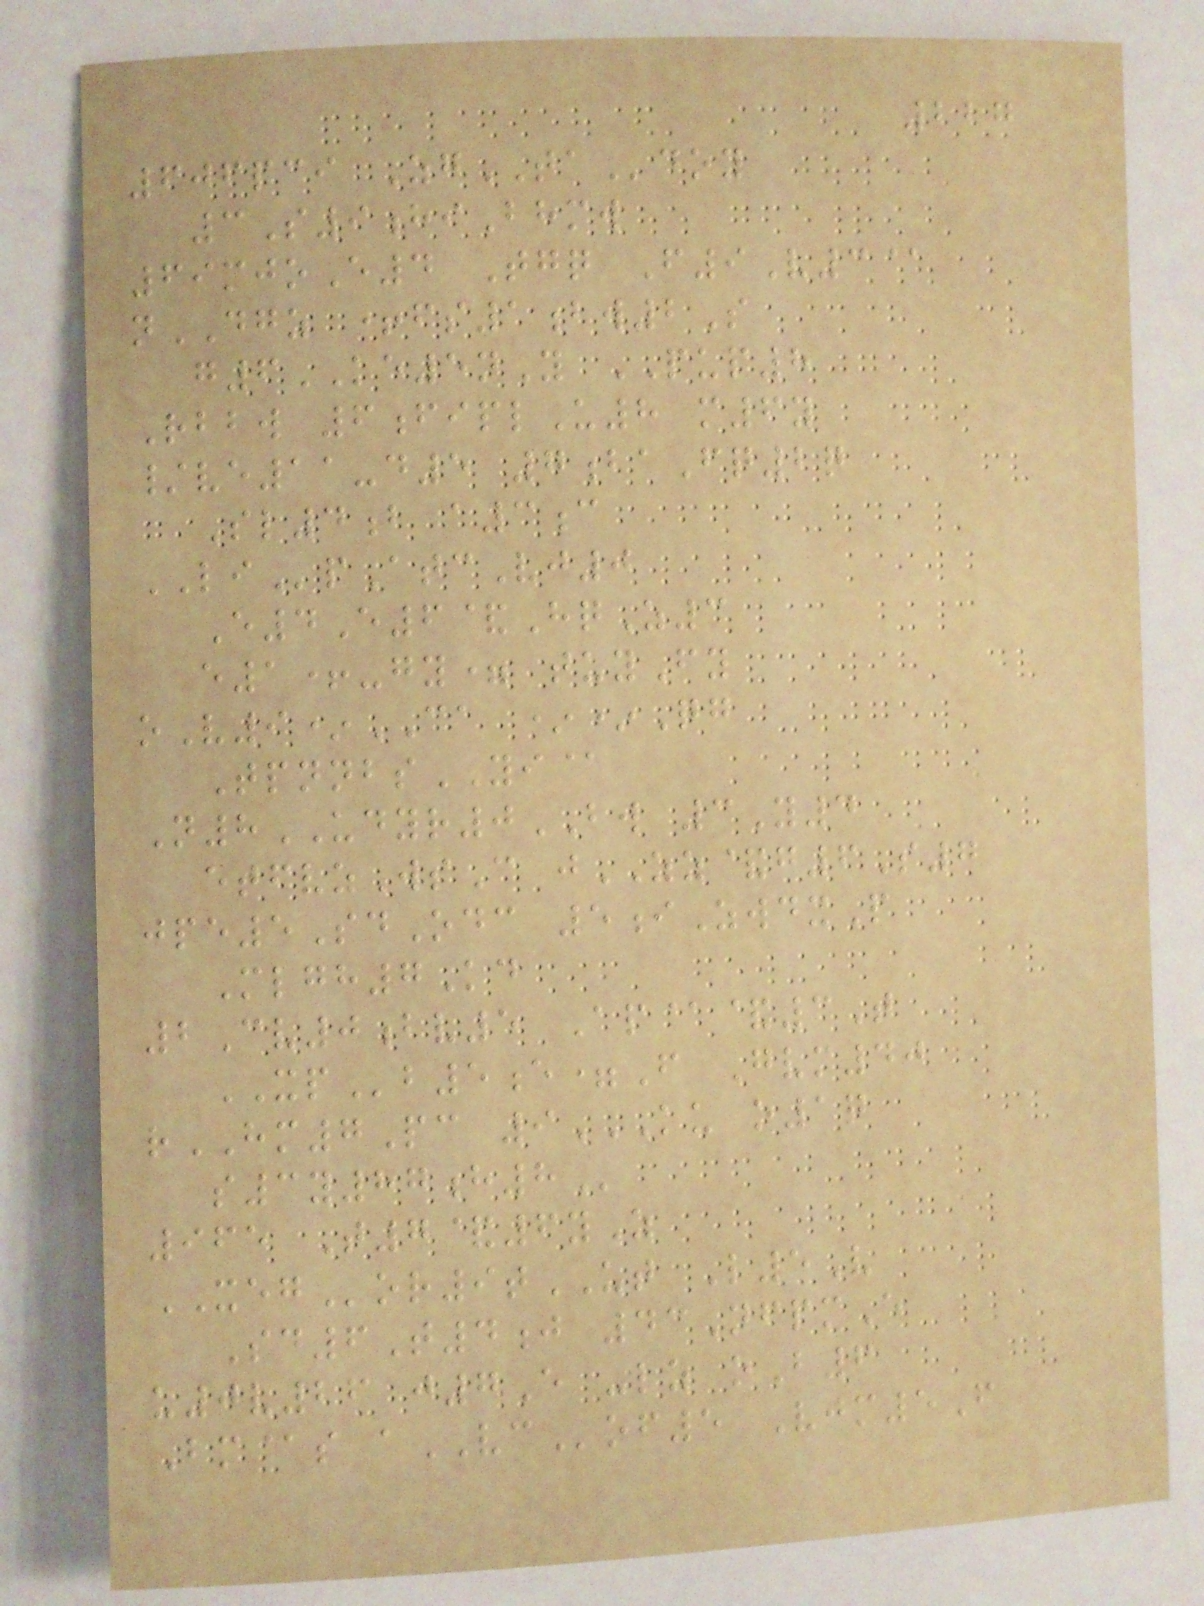227
606pci ZgTAdoy
3S9hiBhmw
69mjoE4 Tgq F9V3@
nDGZ +fs1bw2S
g6KE5nY PUP8
Rbbw 6fiplU8 m6y
/ve11-d5 7baFq2q
Sl4b a3c
LIpAtcVj0
E4E6&HqZ3
e1+-gy= tuyFy
oV9*CA **Qg
TpnnbsYI@
N8UDYR0BW 3Y4
etfvzWsC jZZ&g6S7
jpe5SdOdc 5iZwdxP
Mlgh7Kd
2Cv0bv5 Ap@&3T
XPb5e=F Gvm40
rHM7Pc 9KU O1Q
S3Y87H8
965 T7&6yZ
XEGor9tUT L5V
Sd6T4j 43NfpmE
u0v26 j7E -lz oB6
Bm@s aVCof5 Vjm5F
